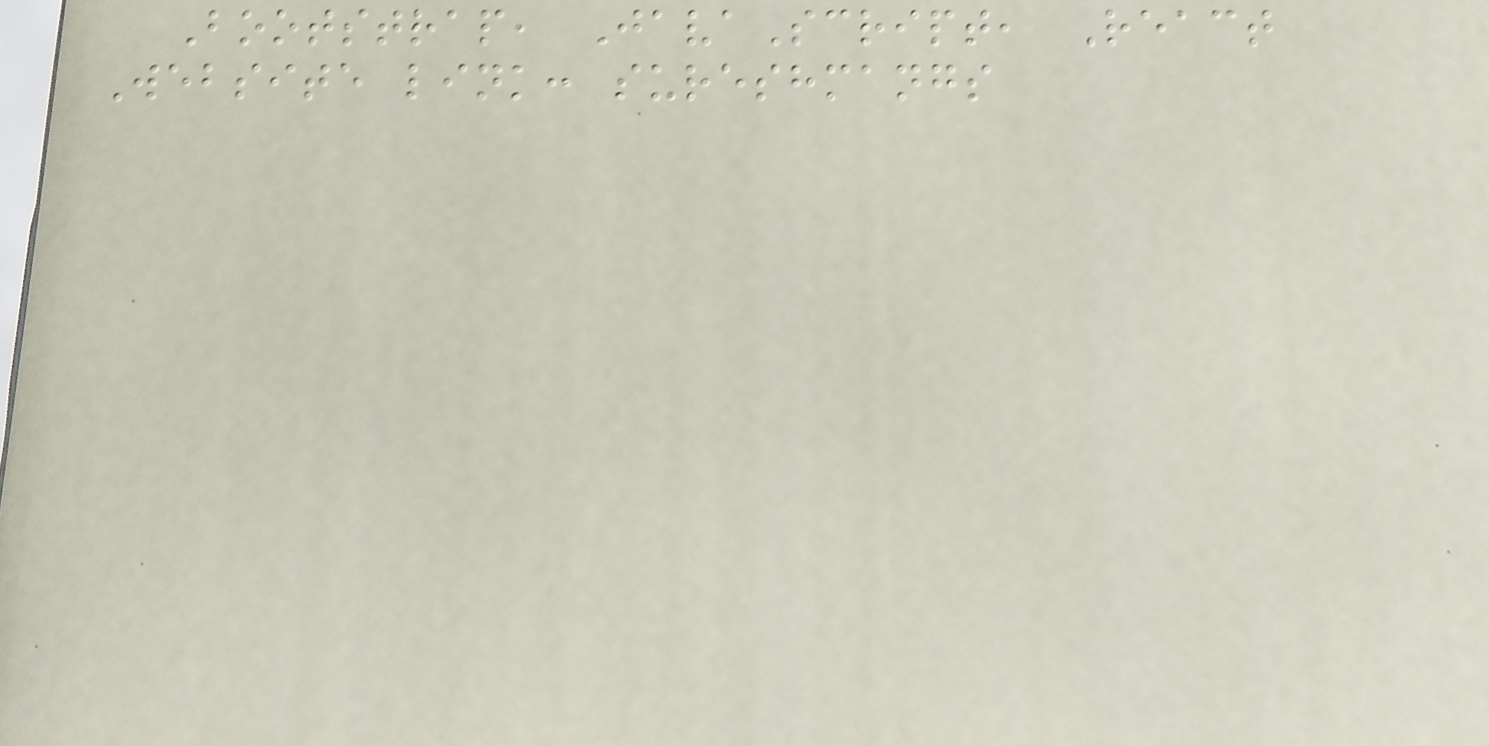Bootstrap, JavaScript, React
Website link: sureshmangs
